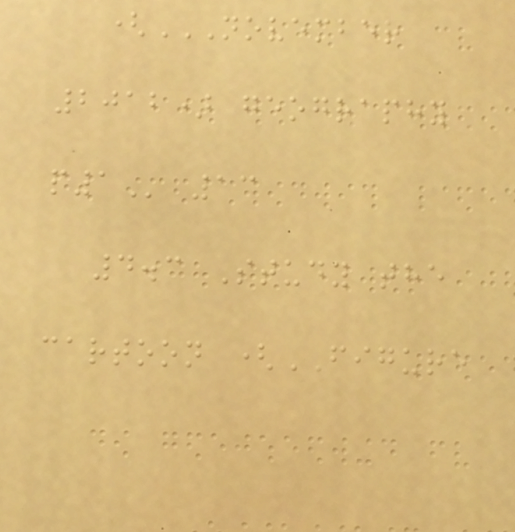(NOVEMBER
2012) GEOGRAPHY
P1 13
4.3 Study the
cartoon (FIGURE
